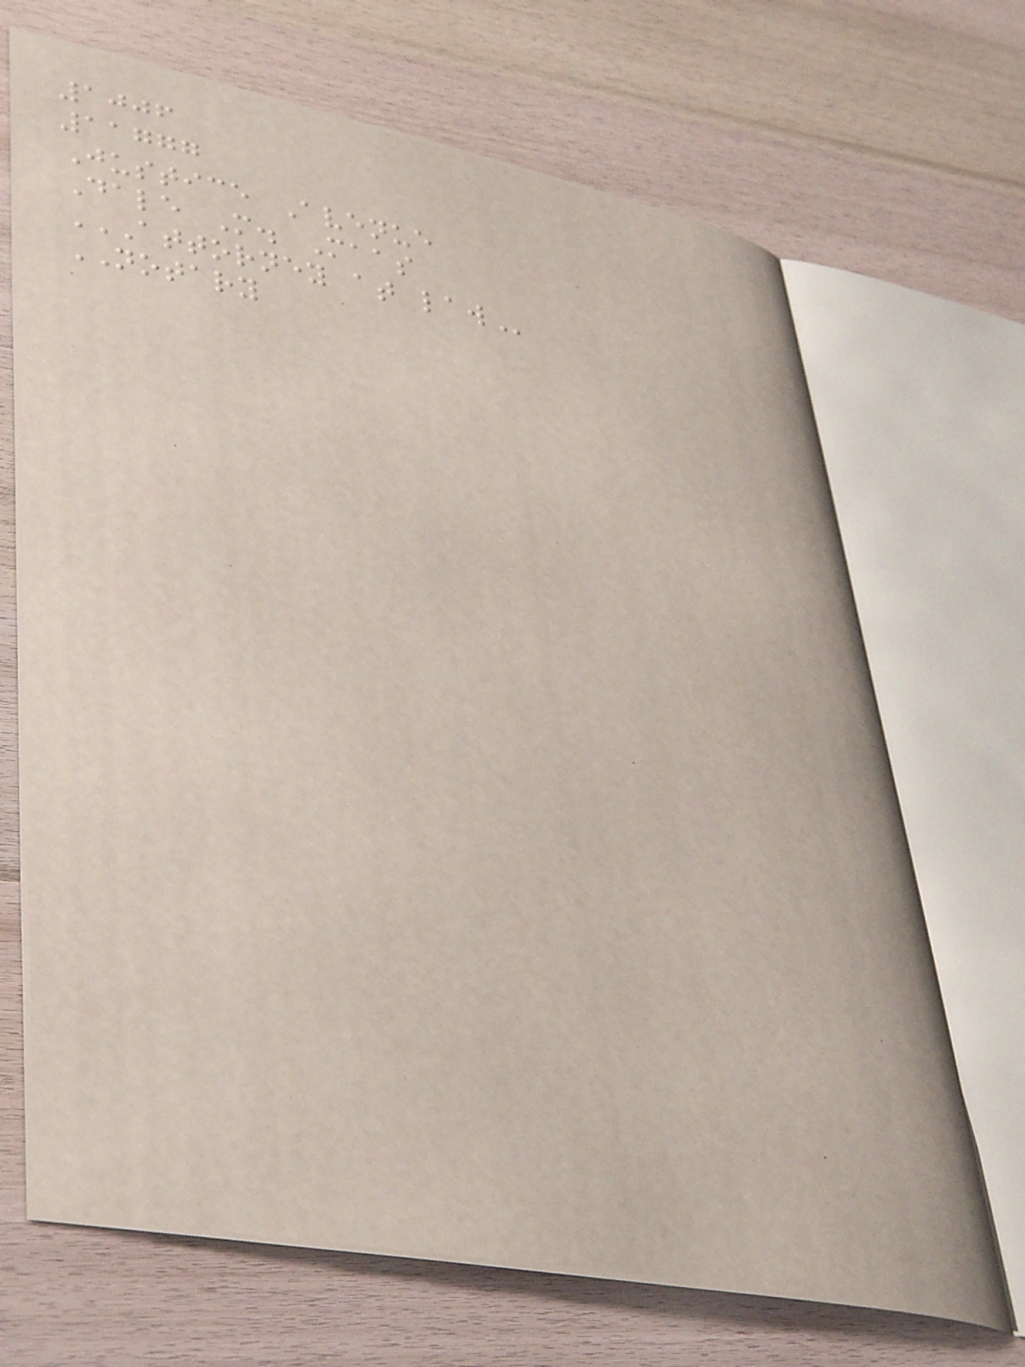1006
11777
Justice Avenue
Dale M. Maas
ATTORNEY AT LAW
NOTARY
